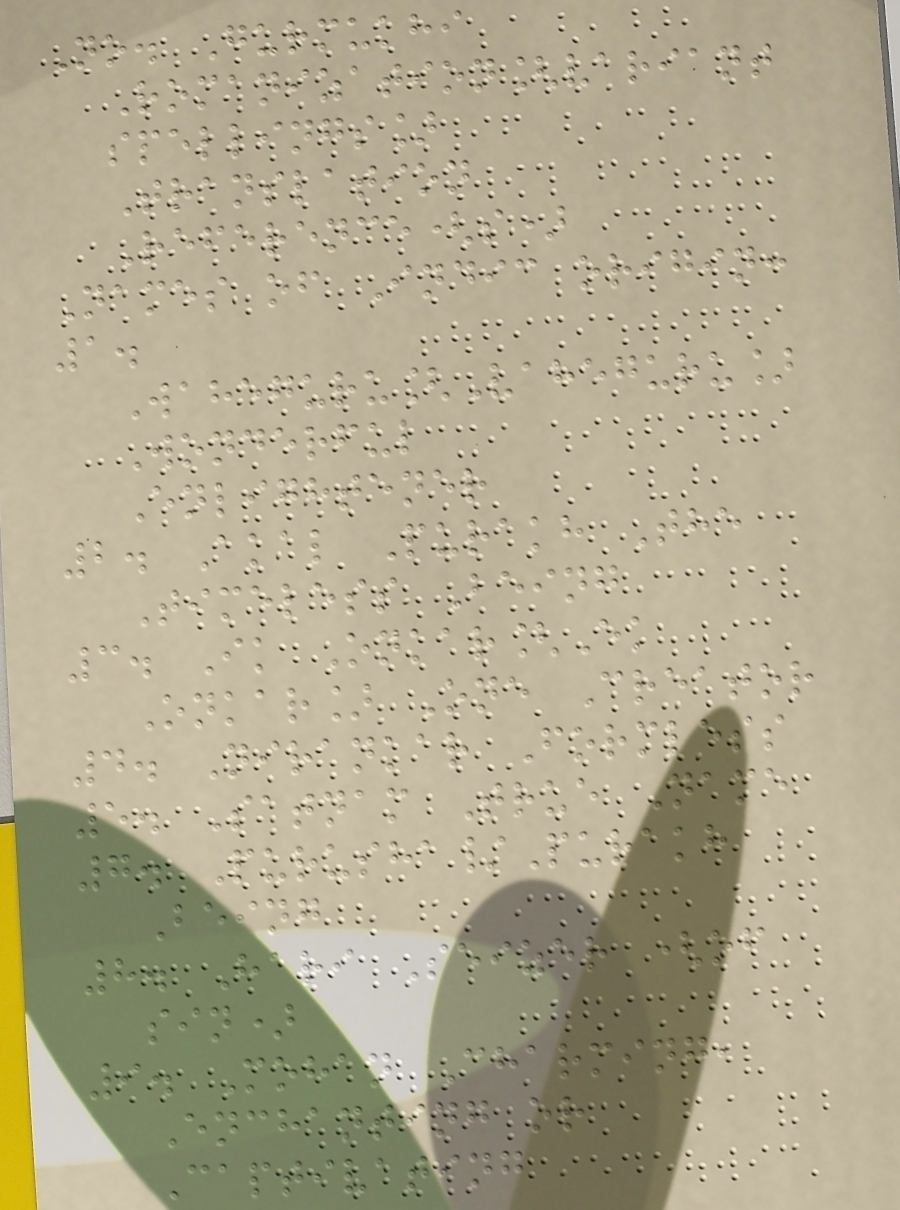No. Gurmukhi
Romanization[variant
spellings]
Translation
Reference(s)
Names of Indic origin:
1.
Waheguru[Vaheguru]
Wonderful
Enlightener
2. Akal Purakh The
Timeless Being
3. Ik Onkar[Ek
Onkar] One Creator
4. Nirankar Formless
5. Satnam True Name
7. Purusha/Purakh
Being
8. Hari Seizer (of
sin)
9. Mohan Charming,
Enchanting or
Captivating
